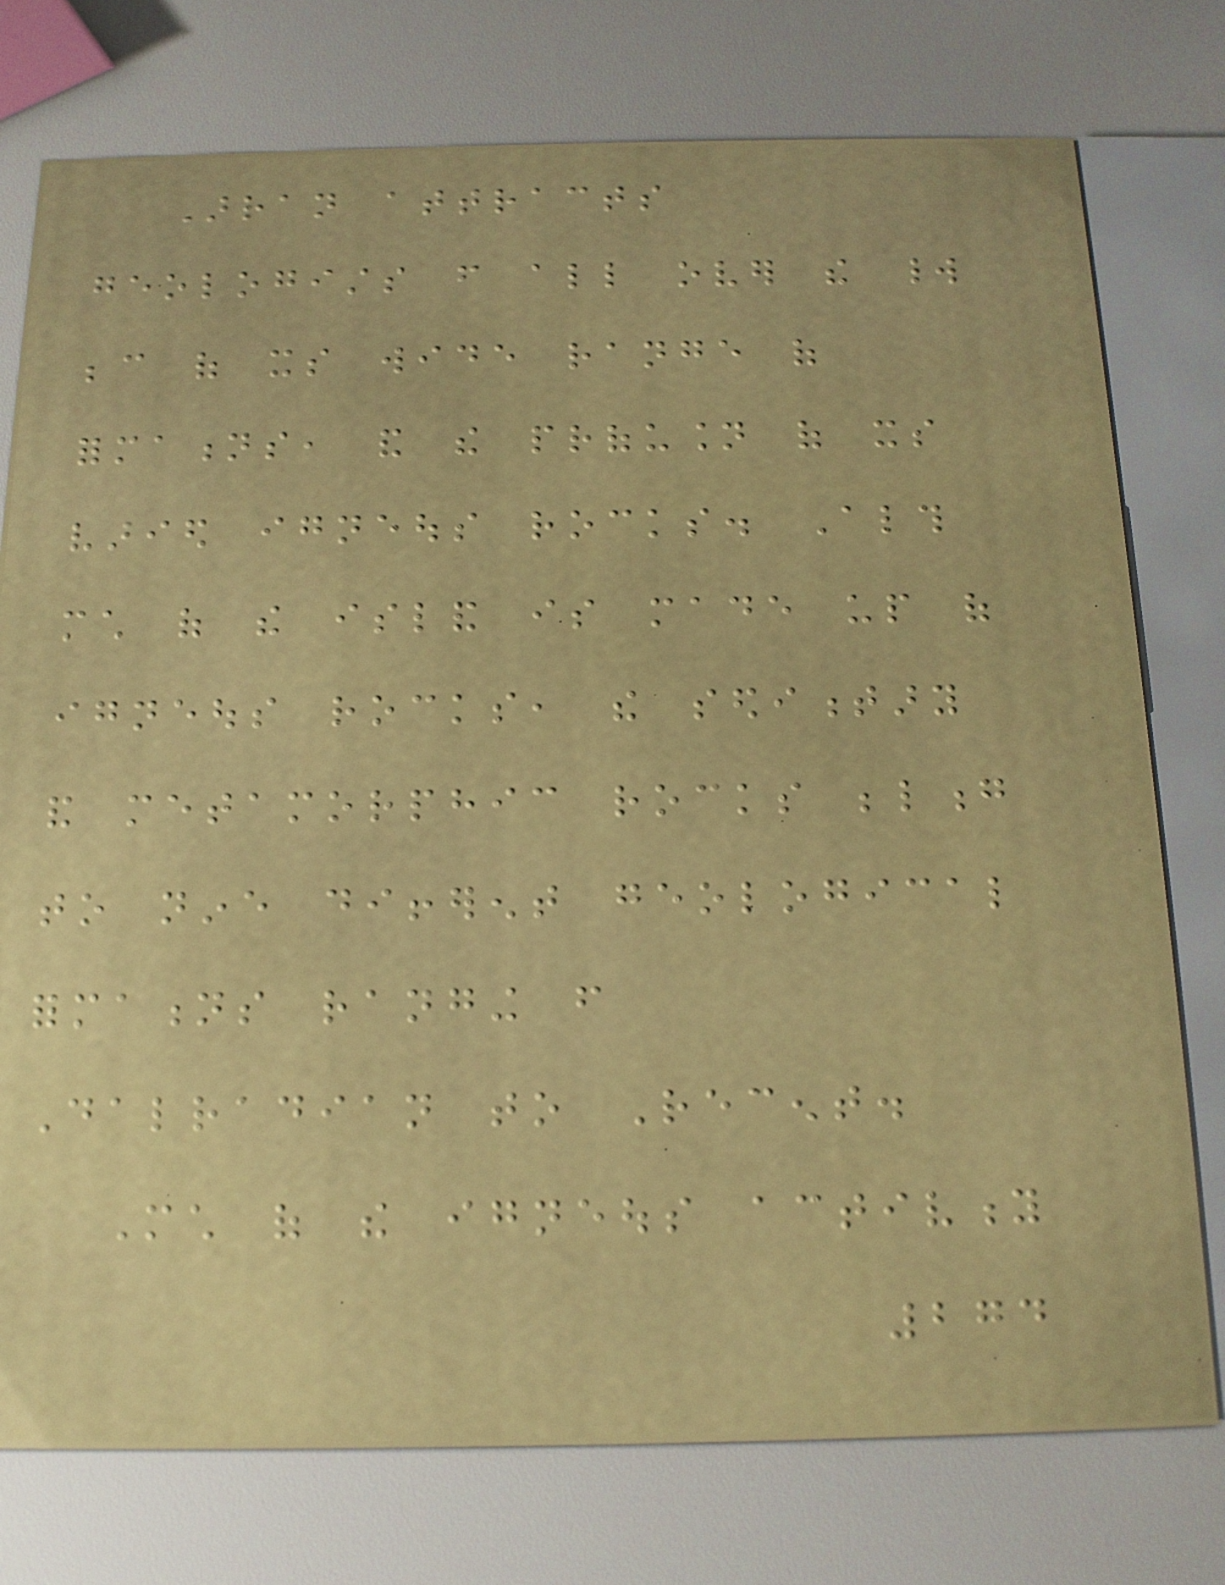Arran attracts
geologists from all over the world
because of its wide range of
formations, and the profusion of its
varied igneous rocks. Although
much of the island is made up of
igneous rocks, the sedimentary
and metamorphic rocks belong
to nine different geological
formations ranging from
Dalradian to Recent.
Much of the igneous activity
274
